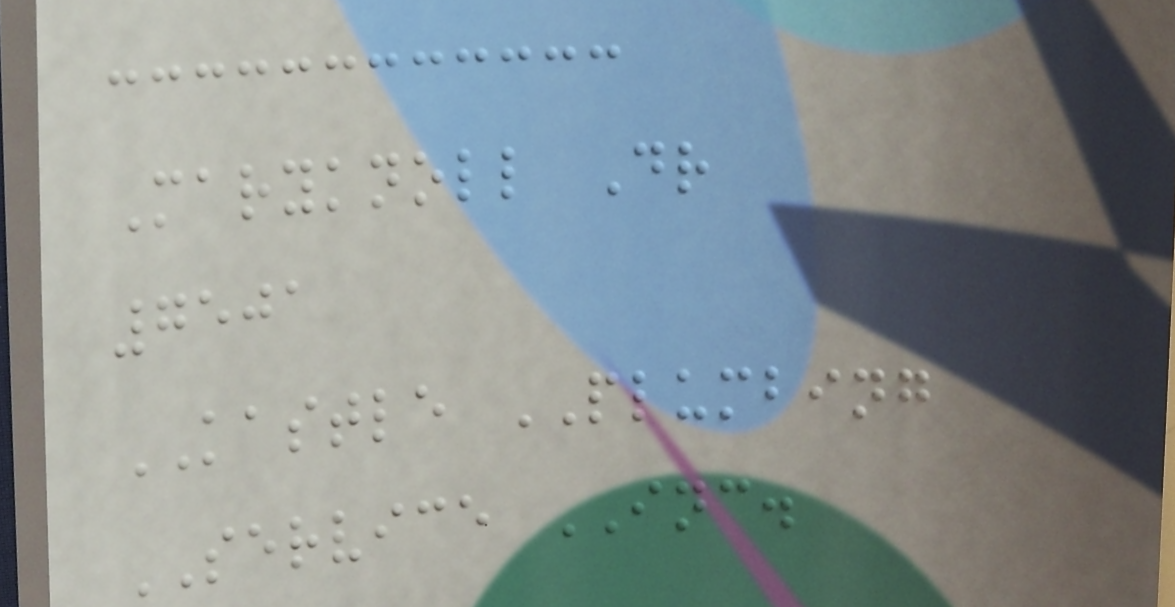Maryknoll Dr
7501
KASTLE PLUMBING
SERVICE INC.
